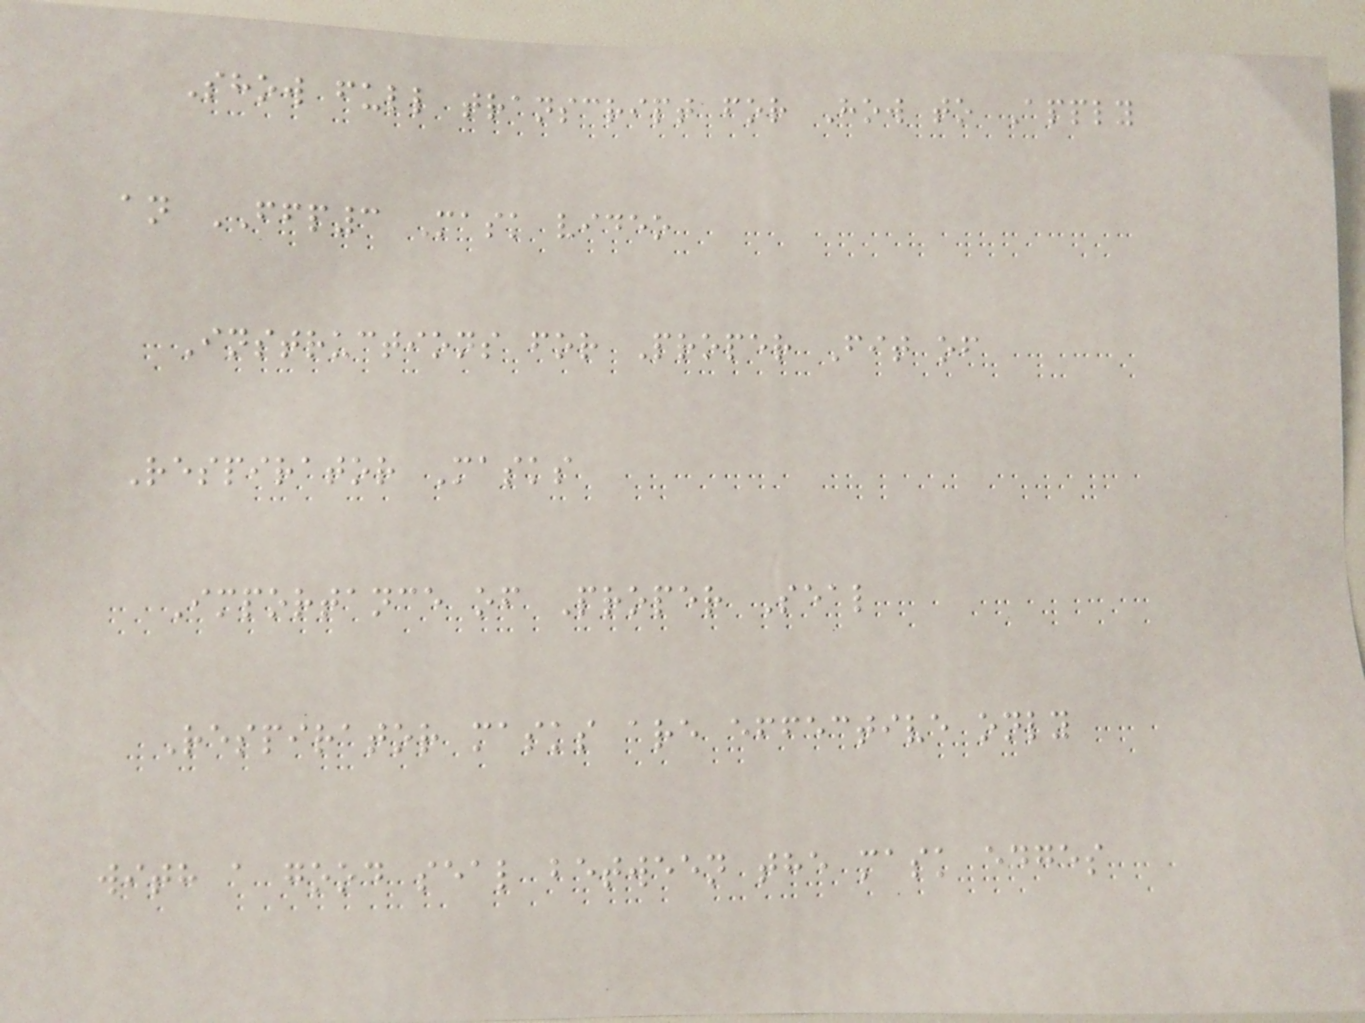Show full transcript for How to Apply
an FFP3 Mask video
Instructions for Proper Fit of
Respirator Masks
Importance of Proper Seal
Respirator masks are effective only
with a good seal between the mask edges
